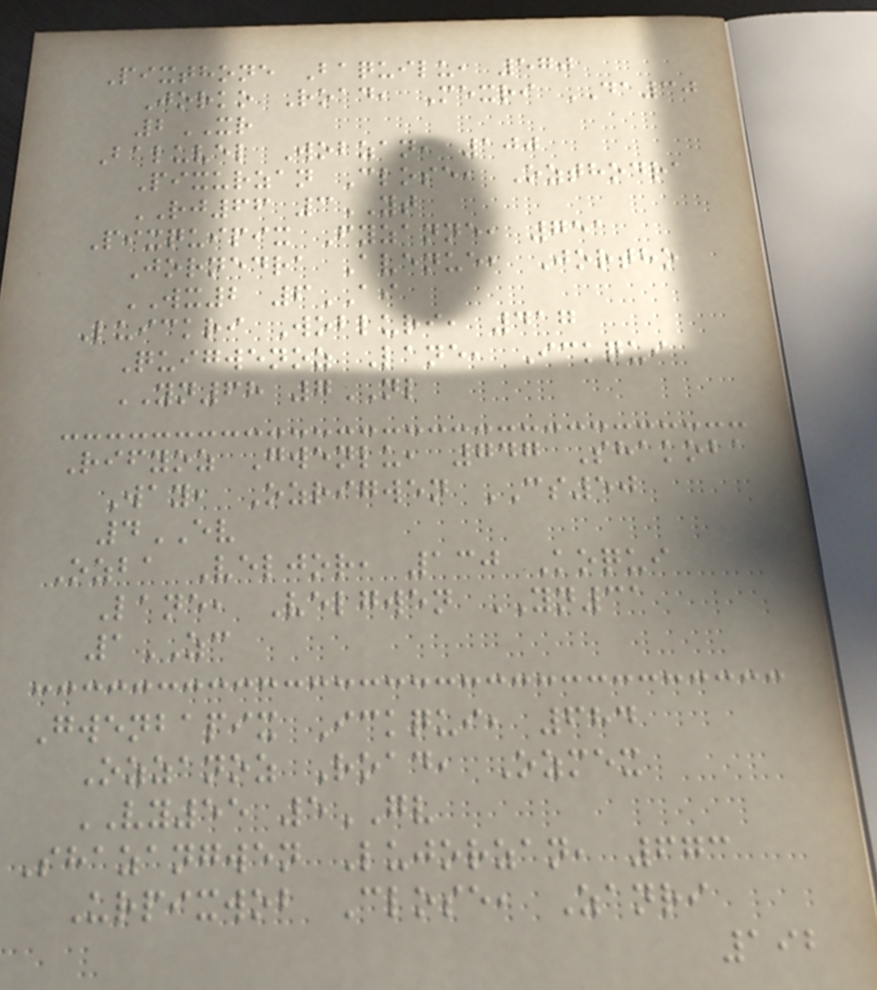Pixthone Baquilu, 570
Jorko Road, Mexri DA30
2XR
Baluvel Wobzan, 100
Pixurzan Close, Ozthodra
RJ66 3YT
Pixquipix Fyzanne, 751
Jornedra Avenue, Jortho
WX2 6AI
Luickri Wobluri, 417
Quigwenoz Lane, Ickqui
YN68 7NL
Rifyoz Gwenlu, 747 Shakoba
Way, Ozrigwen CS50
4EV
Ozba Veljor, 130 Koqui
Lane, Velgwen YN31
1ZC
Gwenbapix Ickqui, 684
Ozzanoz Road, Ozmex
VY55 5GV
Shazangwen Lujorzan, 673
Urpixwob Close, Zanri
192
